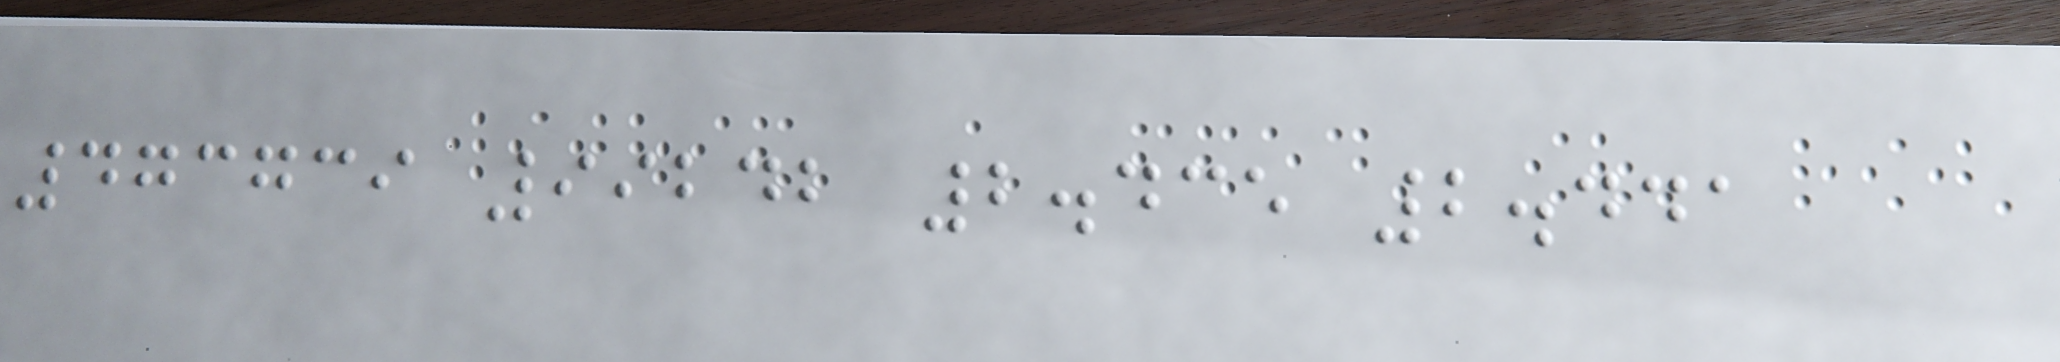473739 99242 2.435 2.441
